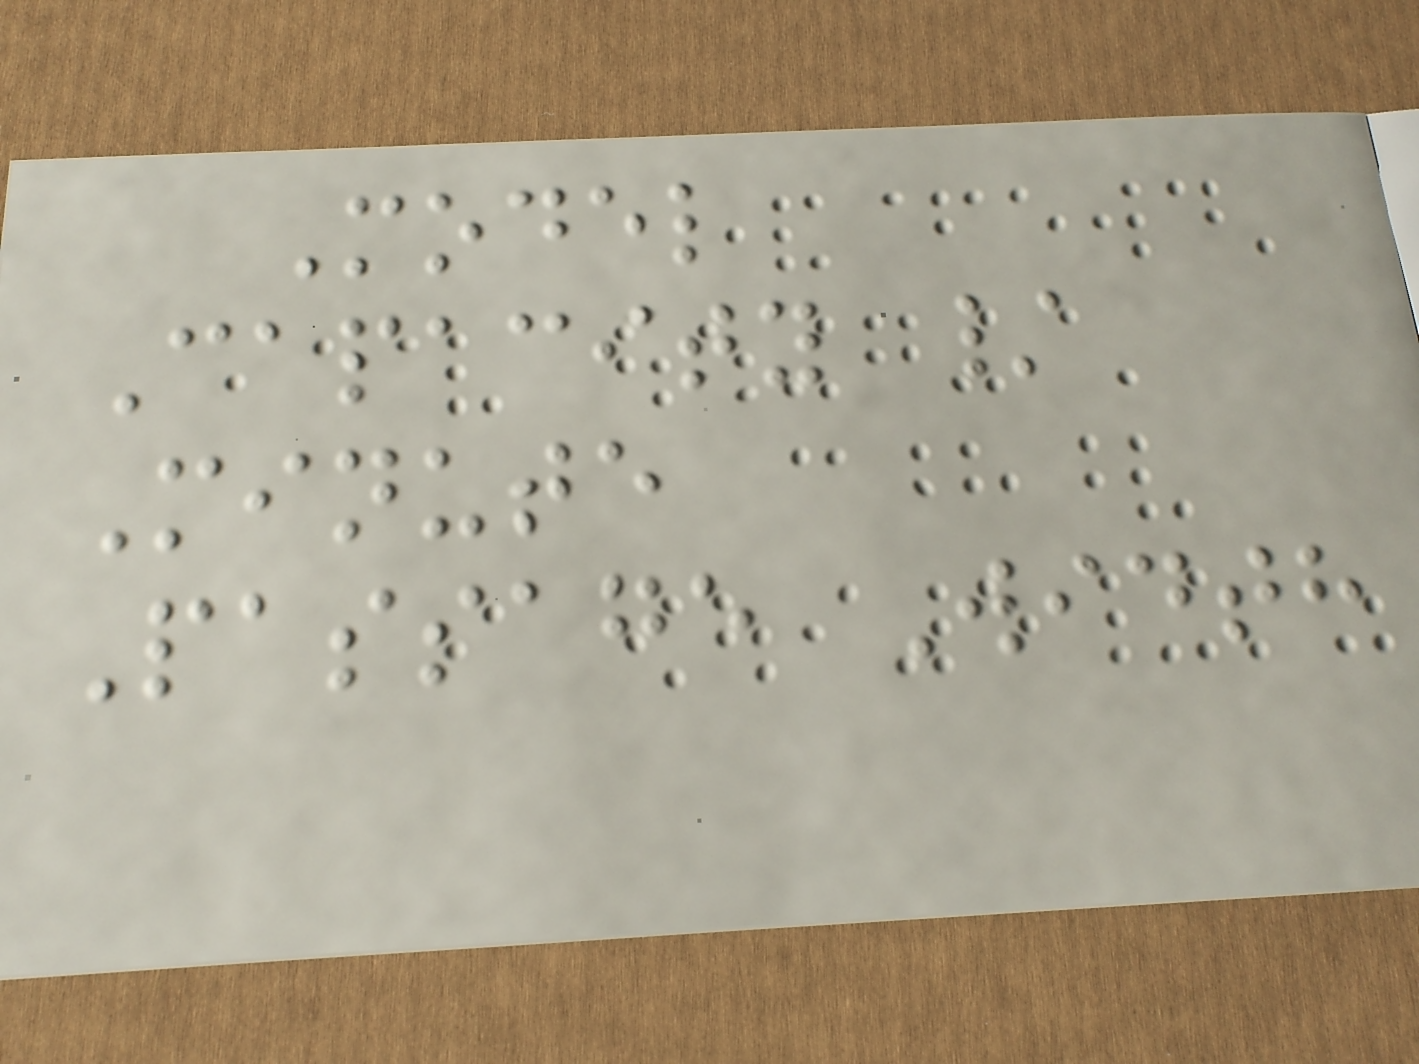Model
Capacity /
Minute
Passage Width
